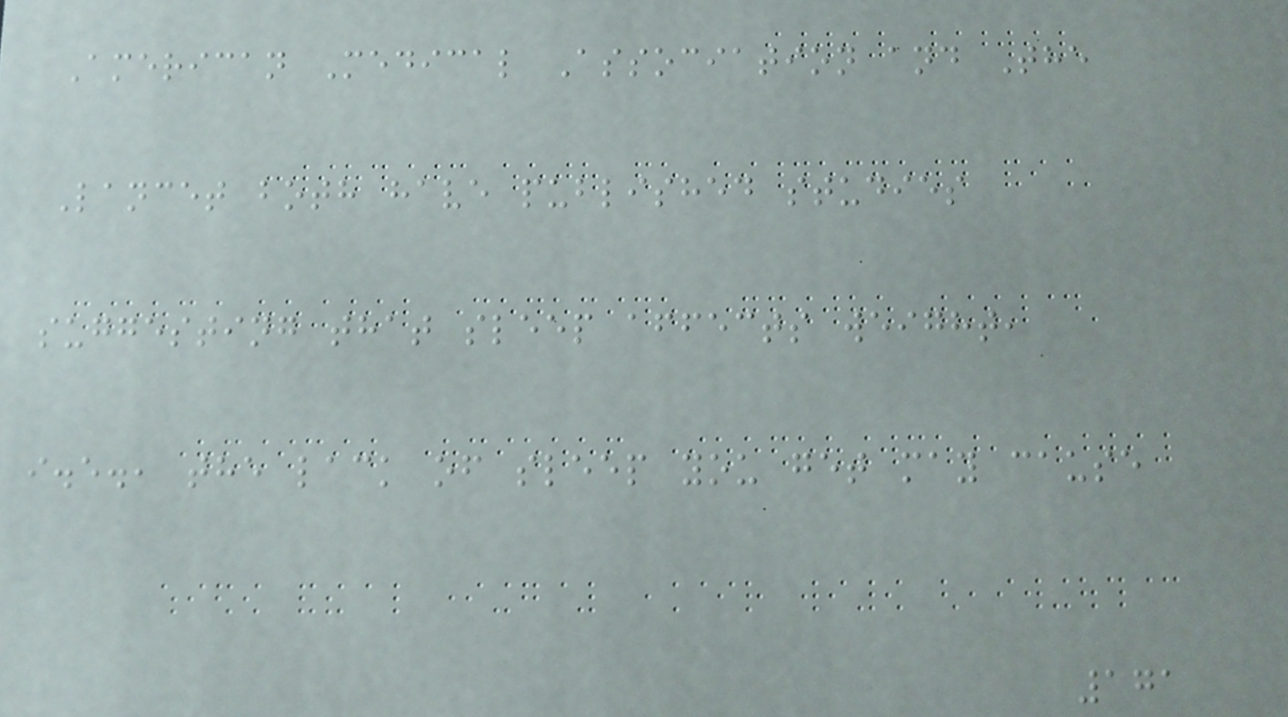American Medical Association and The
Lancet both have published studies
suggesting that sleep affects weight,
i.e., the lack of sleep you get may cause
171
